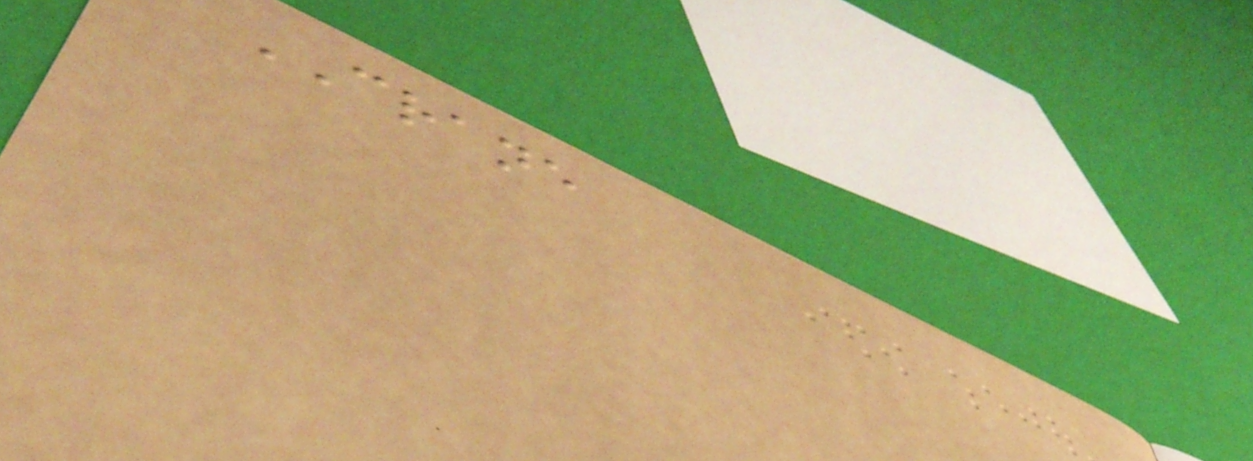CRANE
